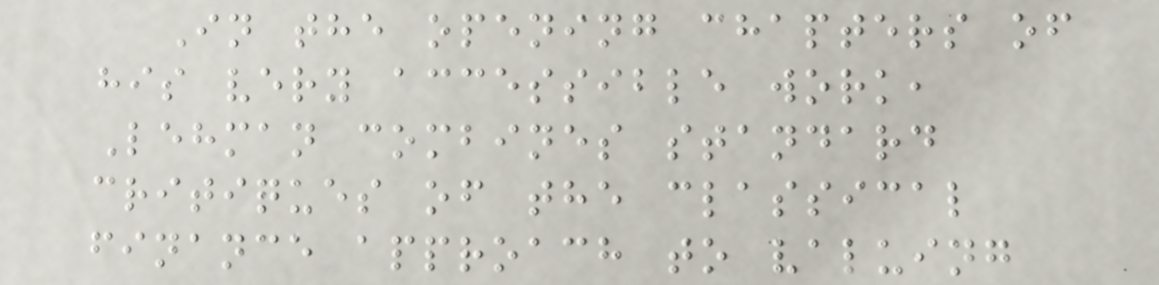In the opening chapters of
his very accessible work,
Lehman combines standard
critiques of the classical
finance approach to valuing
